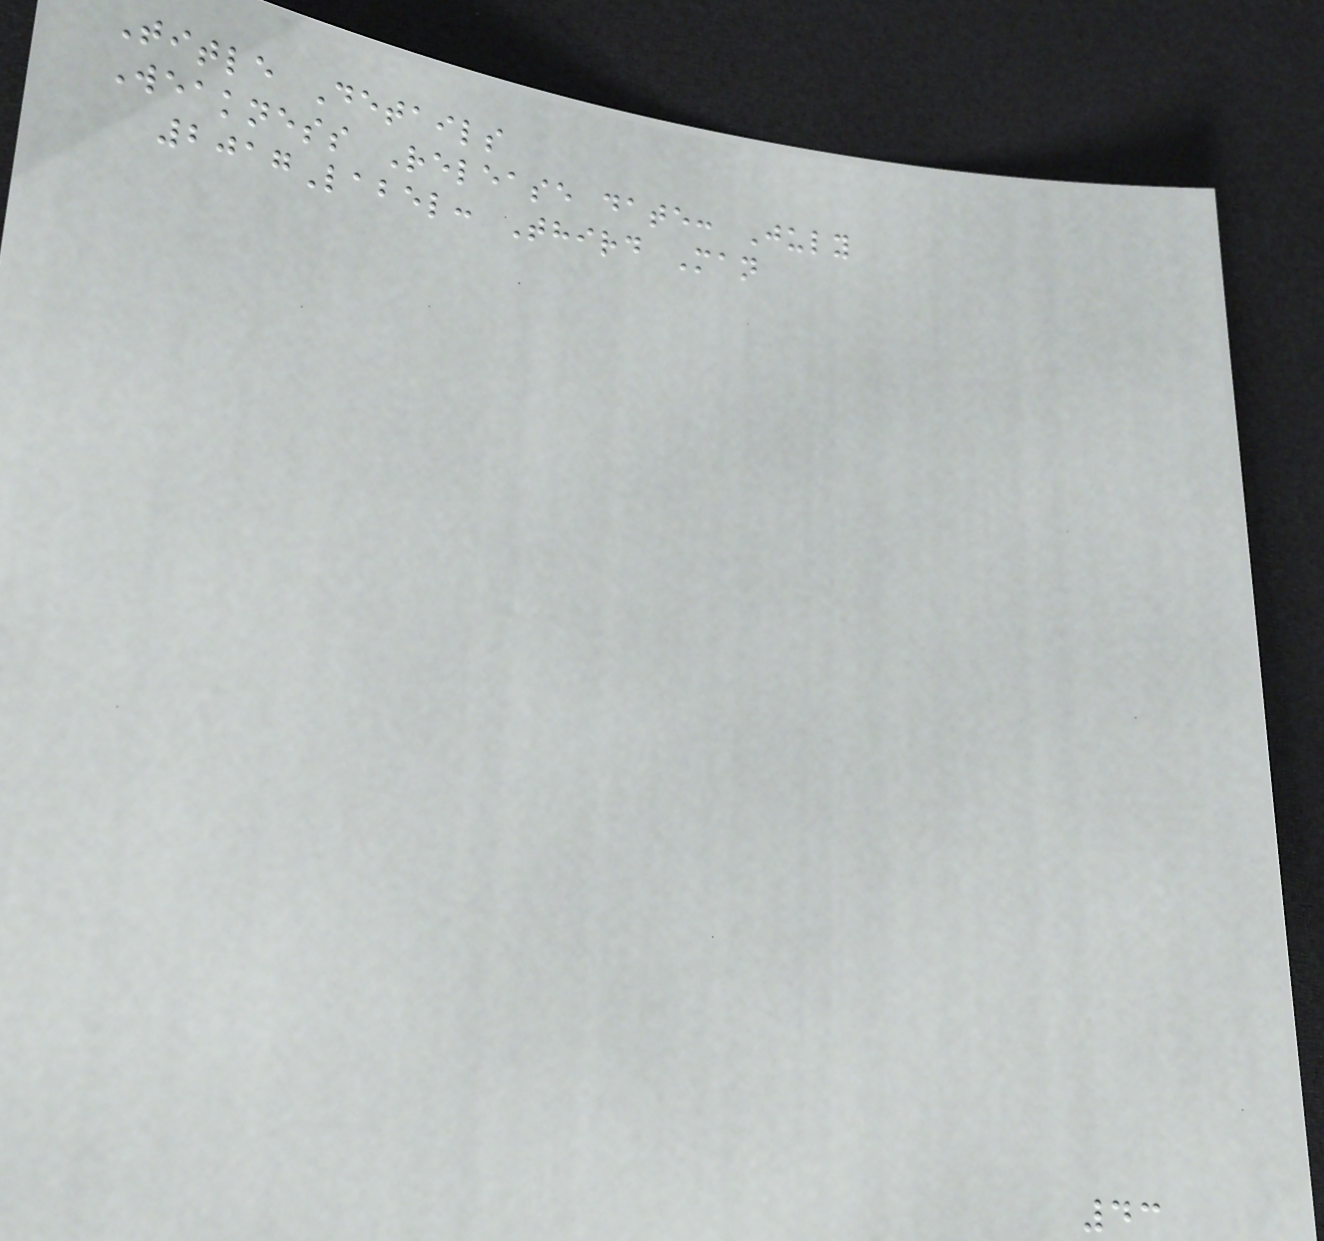Title Details
Weakness Release date: July
2017Label: Third Man
43
